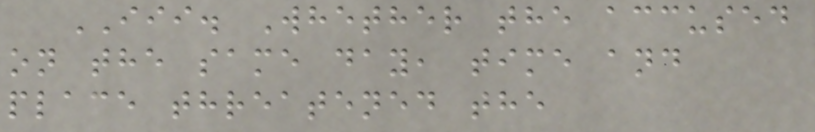III. Whether the accused
on the same day, time and
place threatened the
